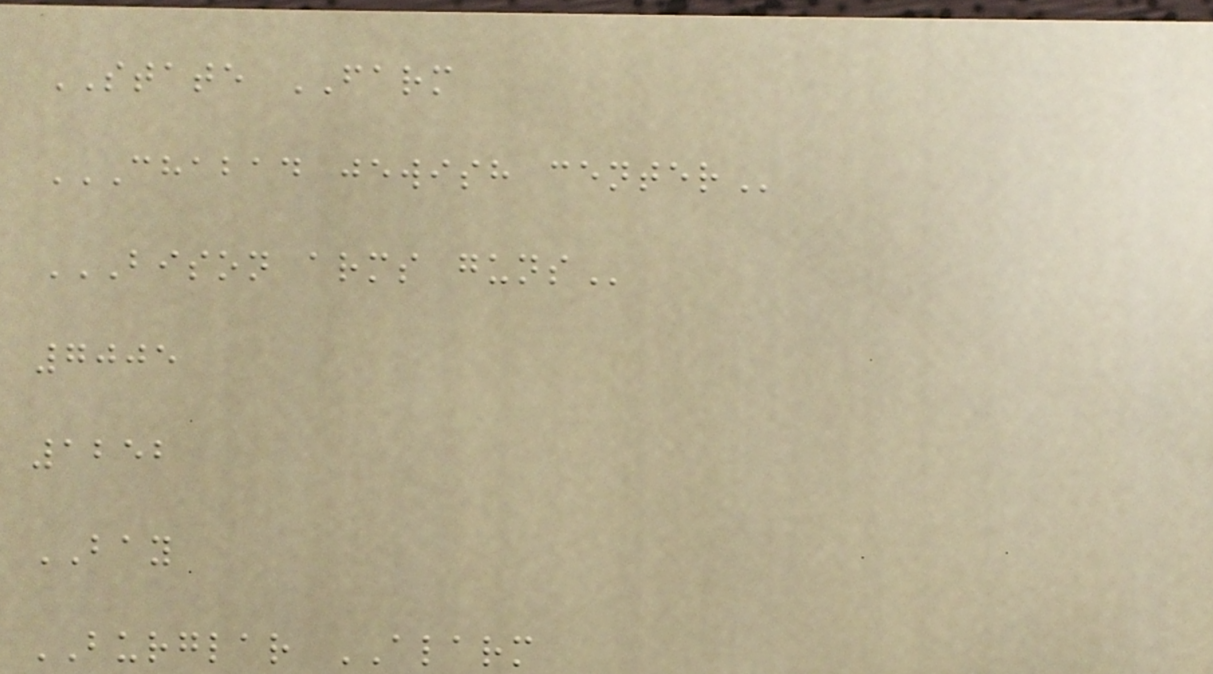STATE FARM
CHABAD JEWISH CENTER
BISON ARMS GUNS
7005
1252
BAY
BURGLAR ALARM
